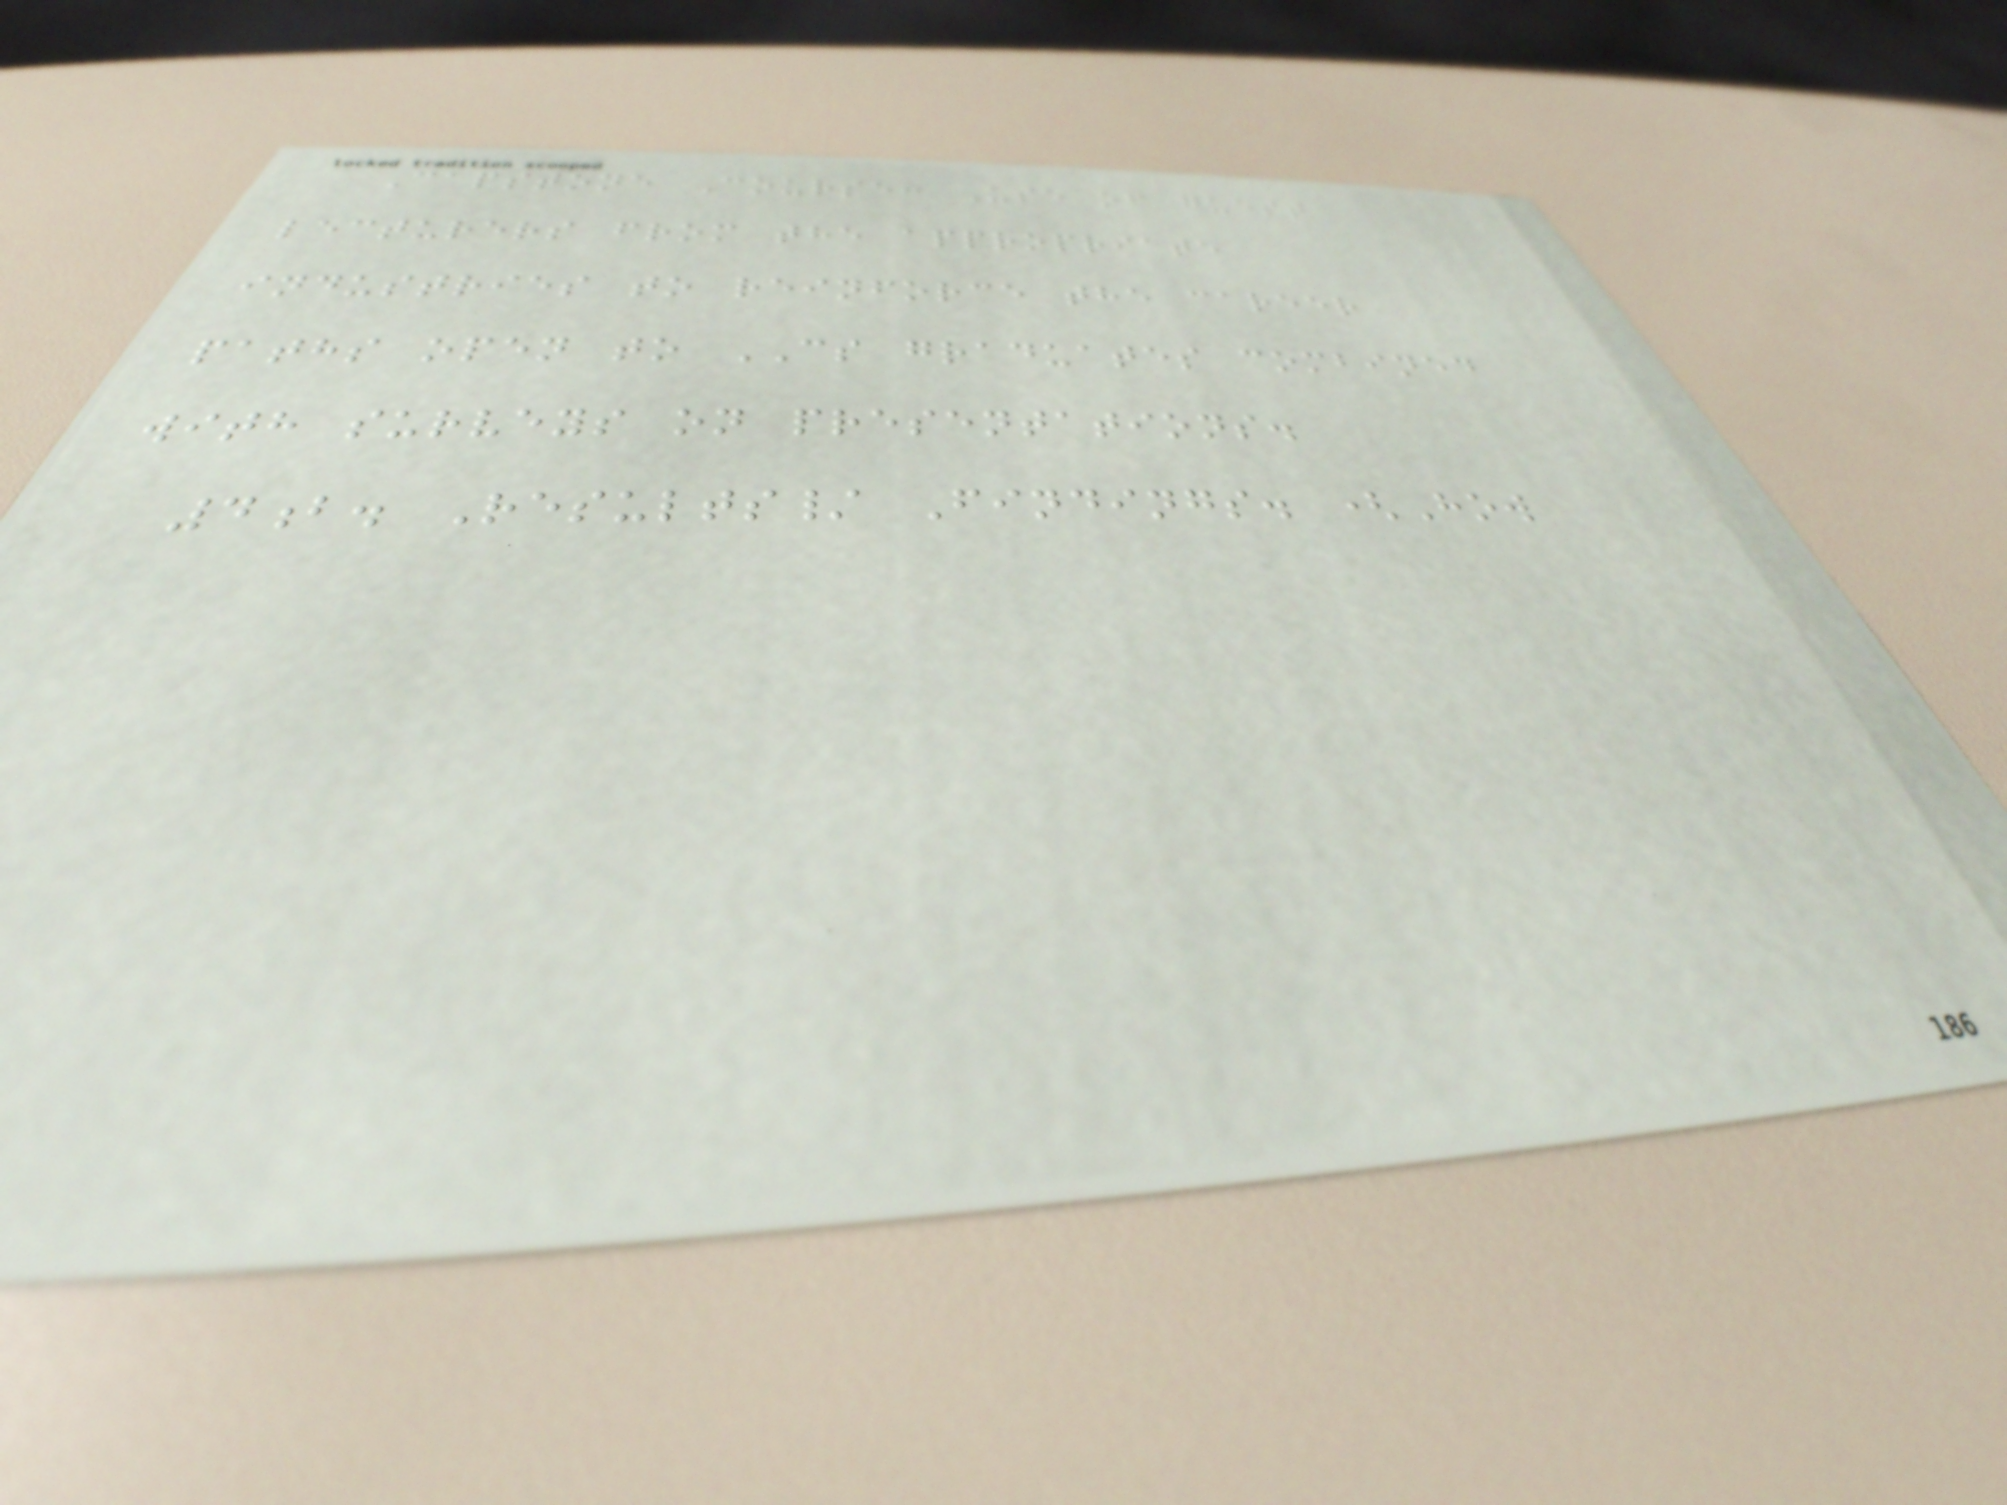Capstone Course: Use of guest
lecturers from the appropriate
industries to reinforce the career
paths open to CS graduates combined
with surveys on presentations.
4b. Results/ Findings. (How
